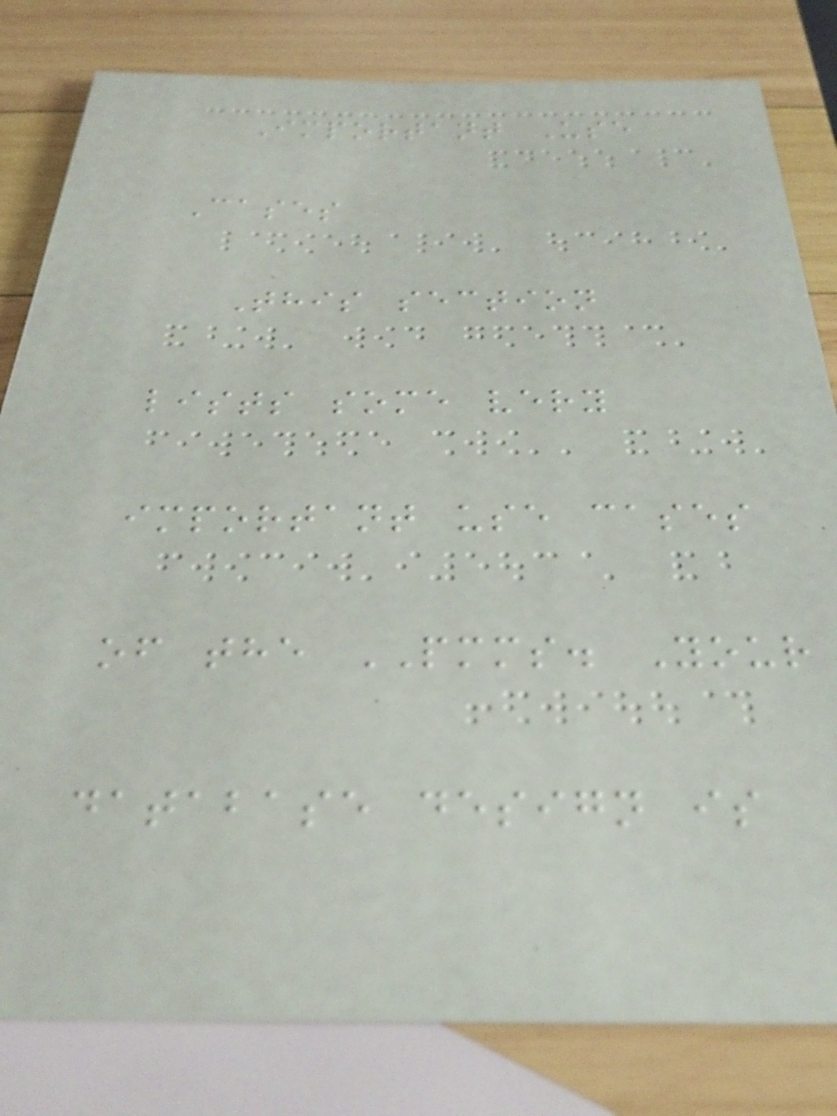Important Use
Cases
This section
lists some very
important use cases
of the PMMS. Your
database design is
